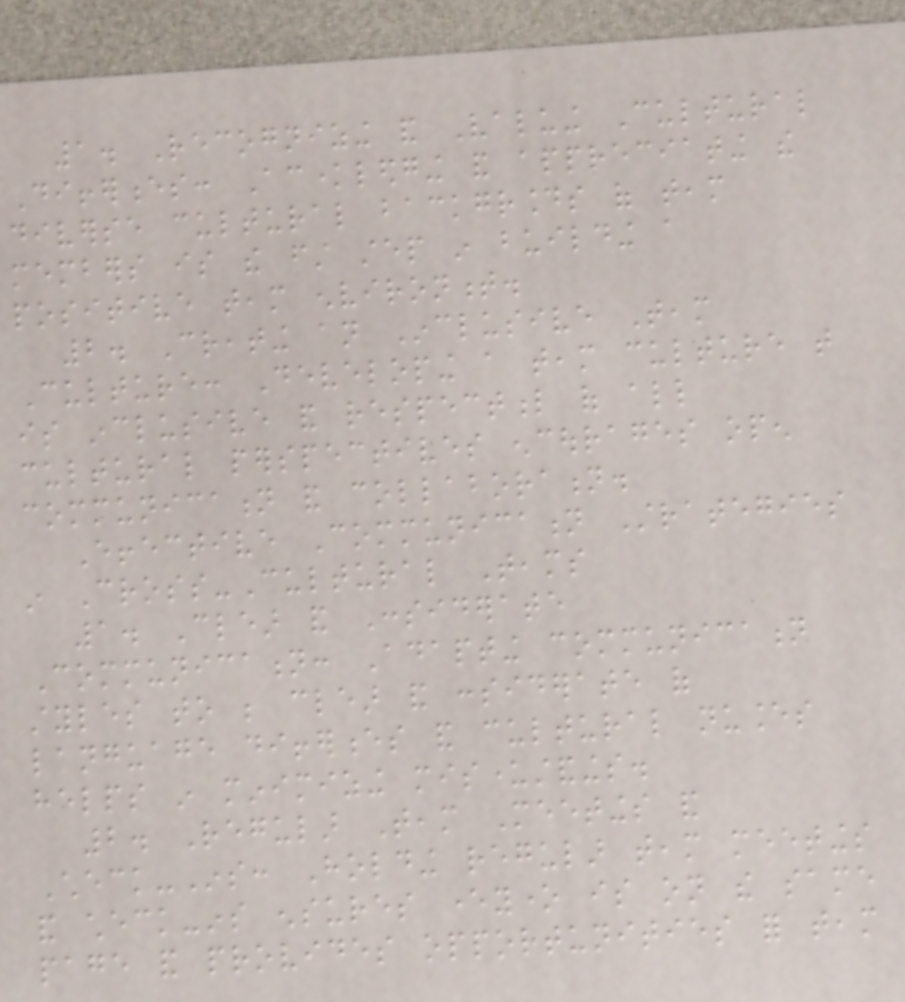1. Recognizing and Valuing Cultural
Differences: Acknowledging and appreciating the
diverse cultural backgrounds of team
members is the first step in building a
positive team environment.
2. Creating an Inclusive Team
Culture: Developing a team culture that
is inclusive and respectful of all
cultural perspectives encourages open
communication and collaboration.
Effective Communication Strategies
in Cross-Cultural Teams
1. Clear and Considerate
Communication: Adapting communication
styles to be clear and considerate of
language differences and cultural nuances
helps in minimizing misunderstandings.
2. Regular Team Meetings and
Check-Ins: Holding regular team meetings
and check-ins ensures everyone is on the same
page and provides opportunities for team
